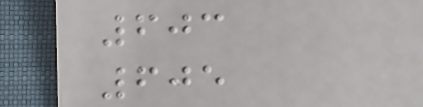603
605
